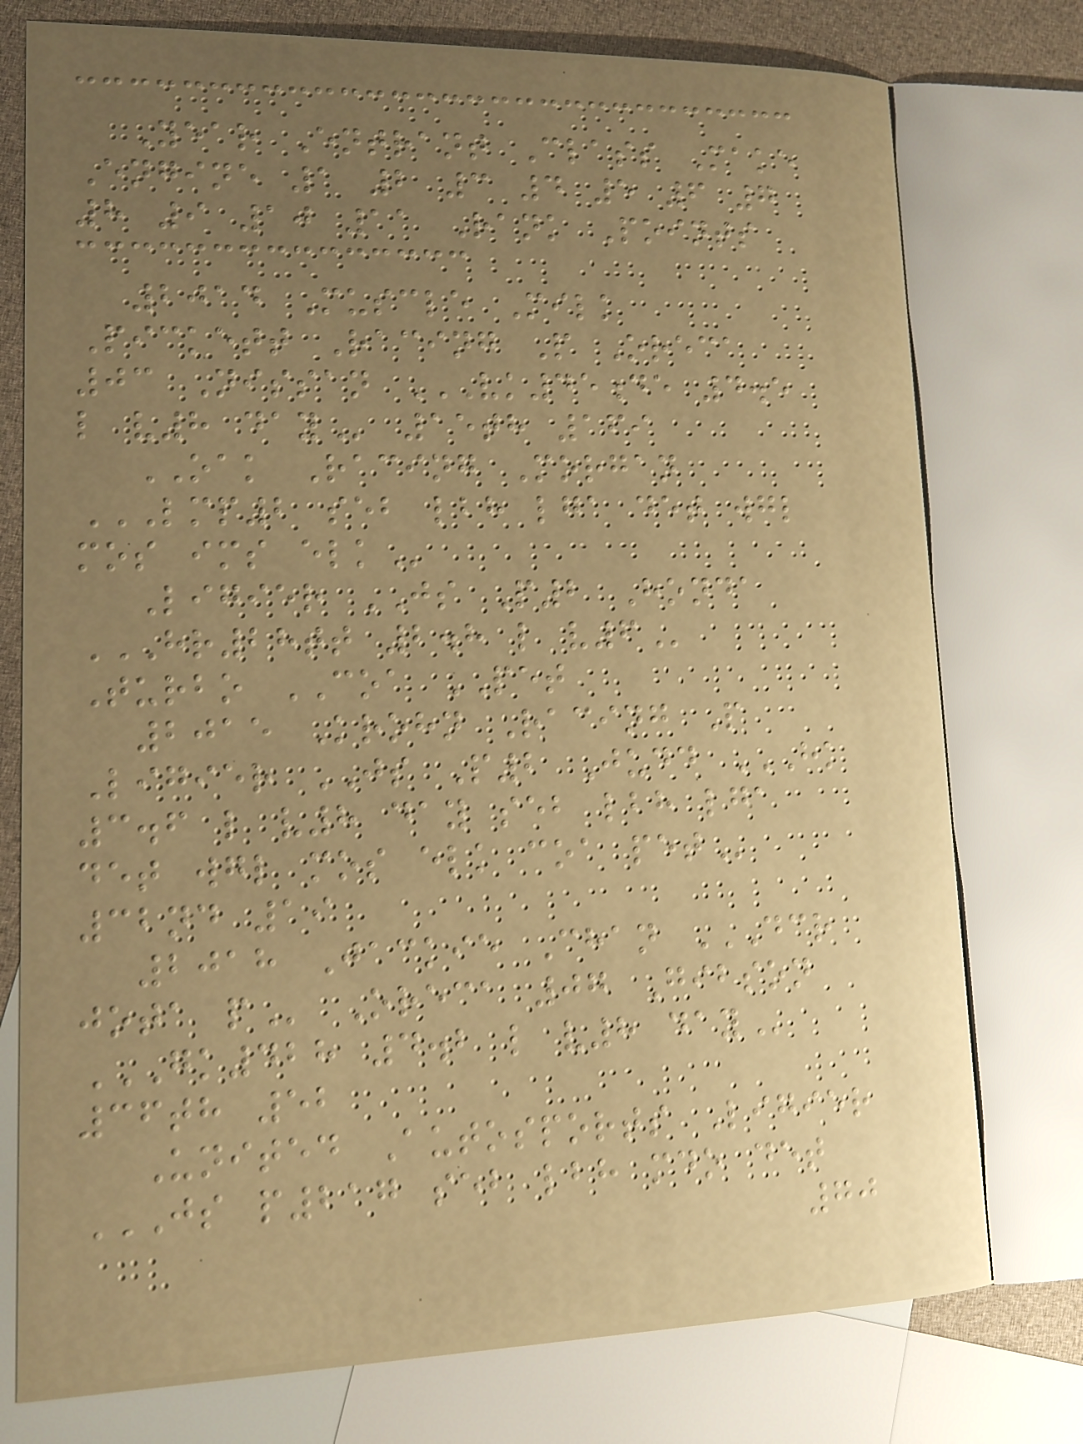Year Entrant Class Make
Engine 1 2 3 4 5 6 7
8 9 10 11 Rank Points
2014 Muscle Milk
Pickett Racing P Oreca
03 Nissan VK45DE 4.5
L V8 DAY 15th 169
OAK Racing Morgan
LMP2 SEB LBH LGA DET WGL
MOS IMS ELK
Ligier JS P2 Honda
HR28TT 2.8 L V6
Turbo COA PET
2015 Krohn Racing P
Ligier JS P2 Judd HK
3.6 L V8 DAY SEB LBH LGA
DET WGL MOS ELK COA PET
32nd 19
2018 Jackie Chan DCR
JOTA P Oreca 07 Gibson
GK428 4.2 L V8 DAY
36th 52
United Autosports Ligier
JS P217 SEB LBH MDO DET
70
